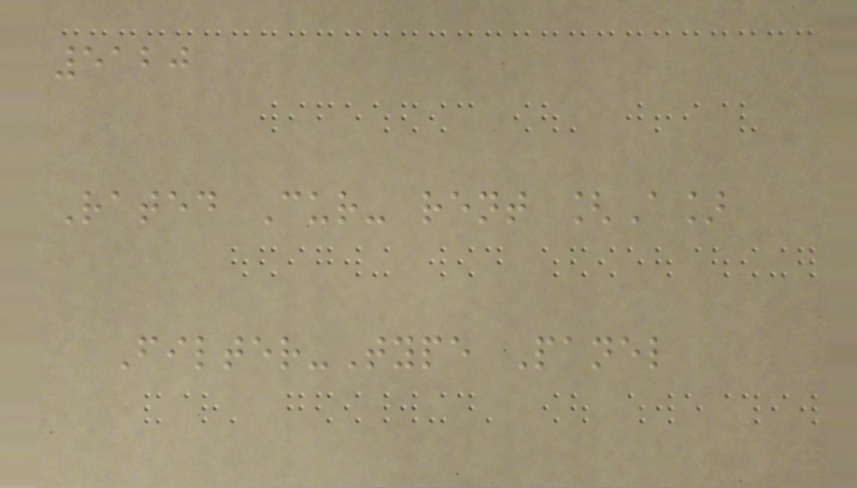5120
Rated Cur- rent [A]
Filter-Type Panel
